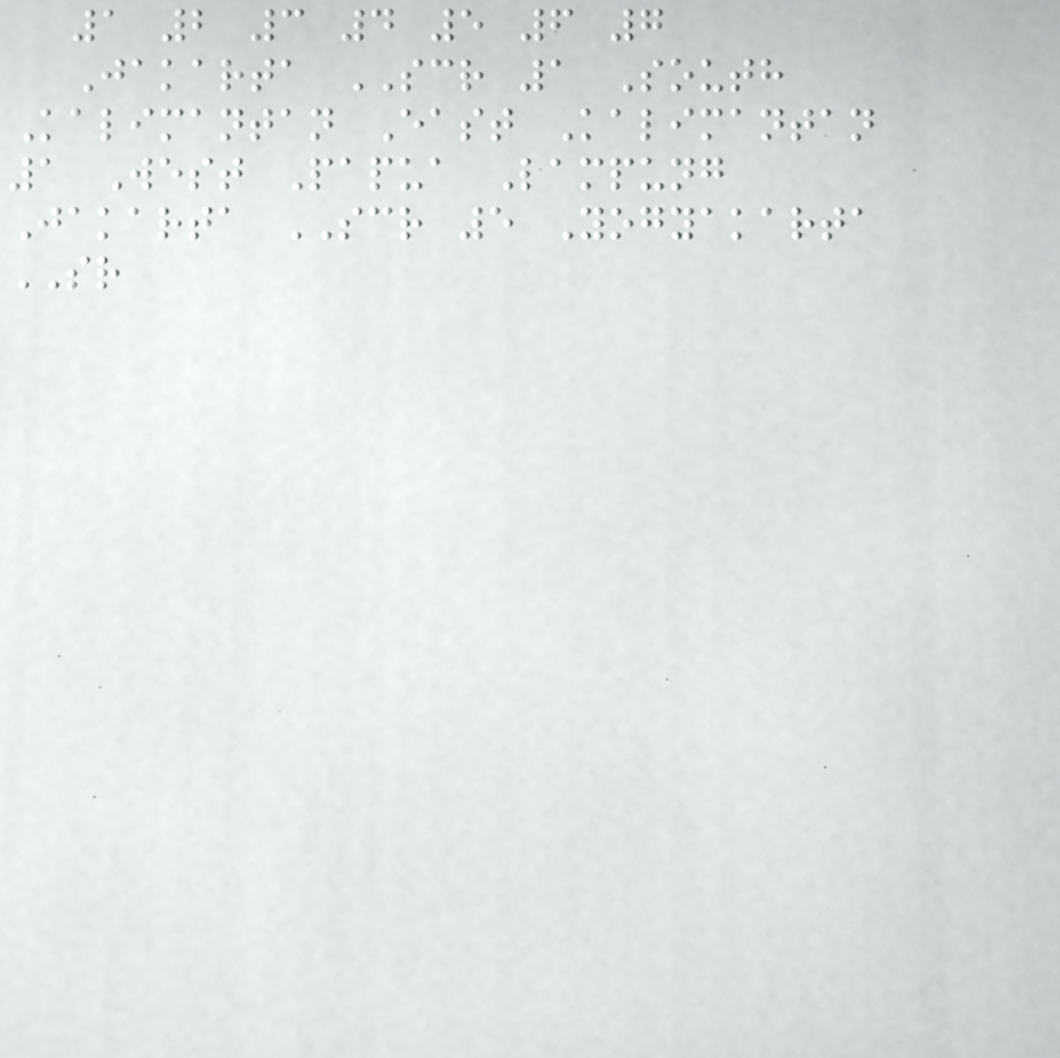1 2 3 4 5 6 7
Jakarta SCR 1 South
Kalimantan East Kalimantan
1 West Papua Lampung
Jakarta SCR 5 Yogyakarta
SR
